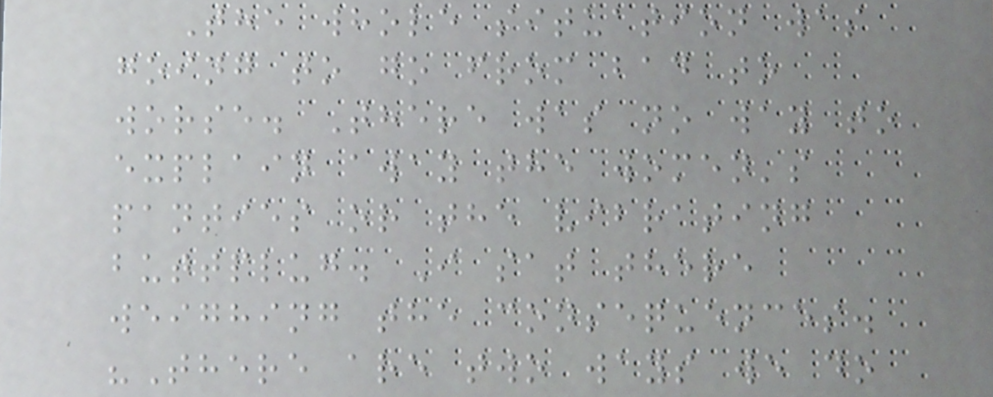The whole situation was
going to go from bad to
worse. There was no way to
explain away the women's
panties or the vibrating
buttplug. I sat there
weighing the consequences.
"There are two ways we do
